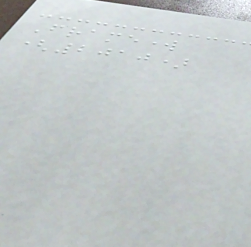Framework
(2010)
